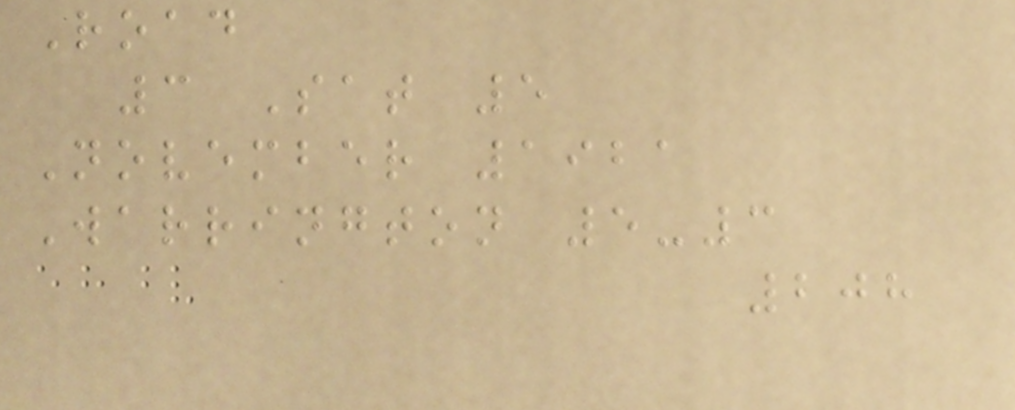Road
3 Sat 5
November 1921
Warrington 5-3
208
